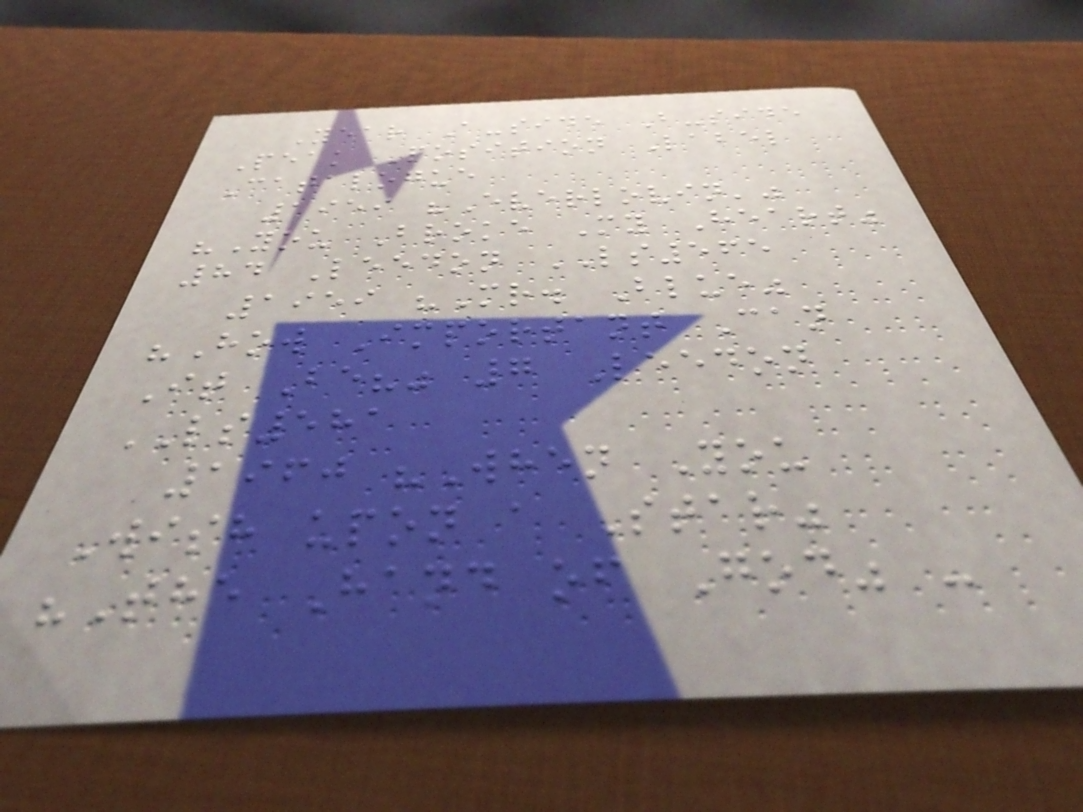Year A-side B-side
Peak Position Label
Catalogue
1959 "Everlovin'"
"You Broke My Heart"
84 Leedon LS565
1959 "Mr. Blue"
"How Important Can
It Be?" 7 Leedon
LS581
1960 "When You
Wish upon a Star"
"The Hand of God" -
